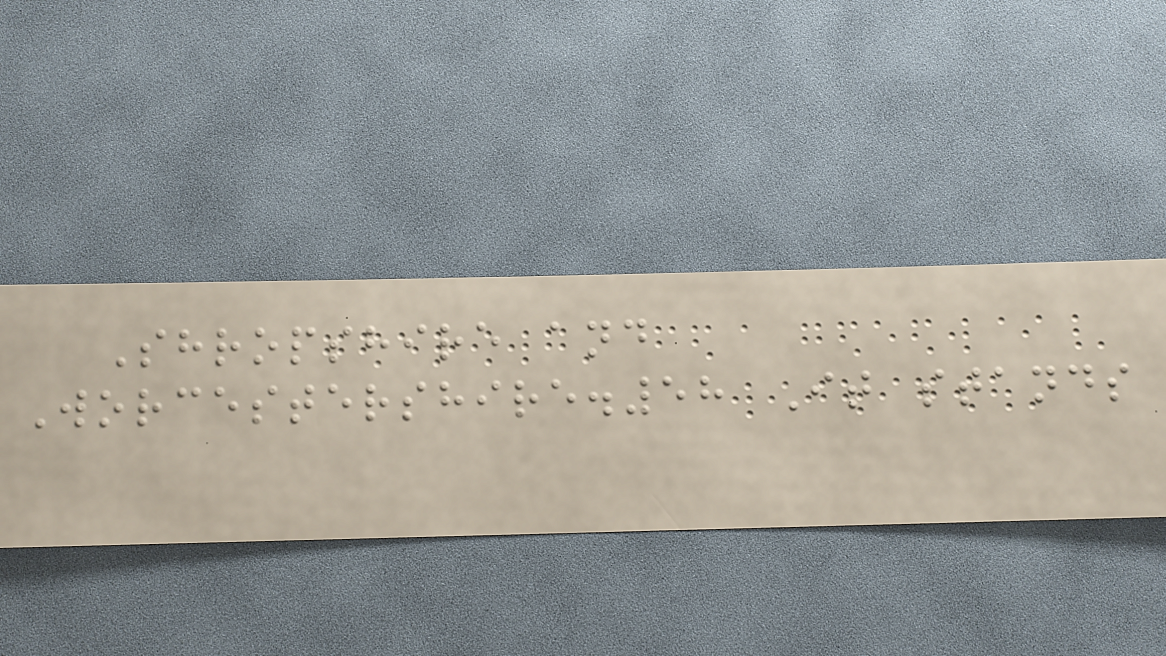Shropshire and
Worcestershire.58 It stands
